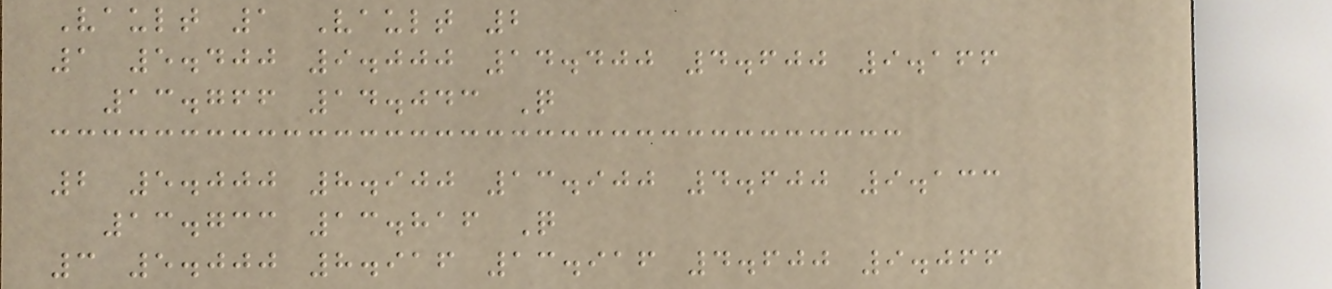Vault 1 Vault 2
1 5.400 9.000 14.400 4.600 9.166
13.766 14.043 Q
2 5.000 8.900 13.900 4.600 9.133
13.733 13.816 Q
3 5.000 8.916 13.916 4.600 9.066
